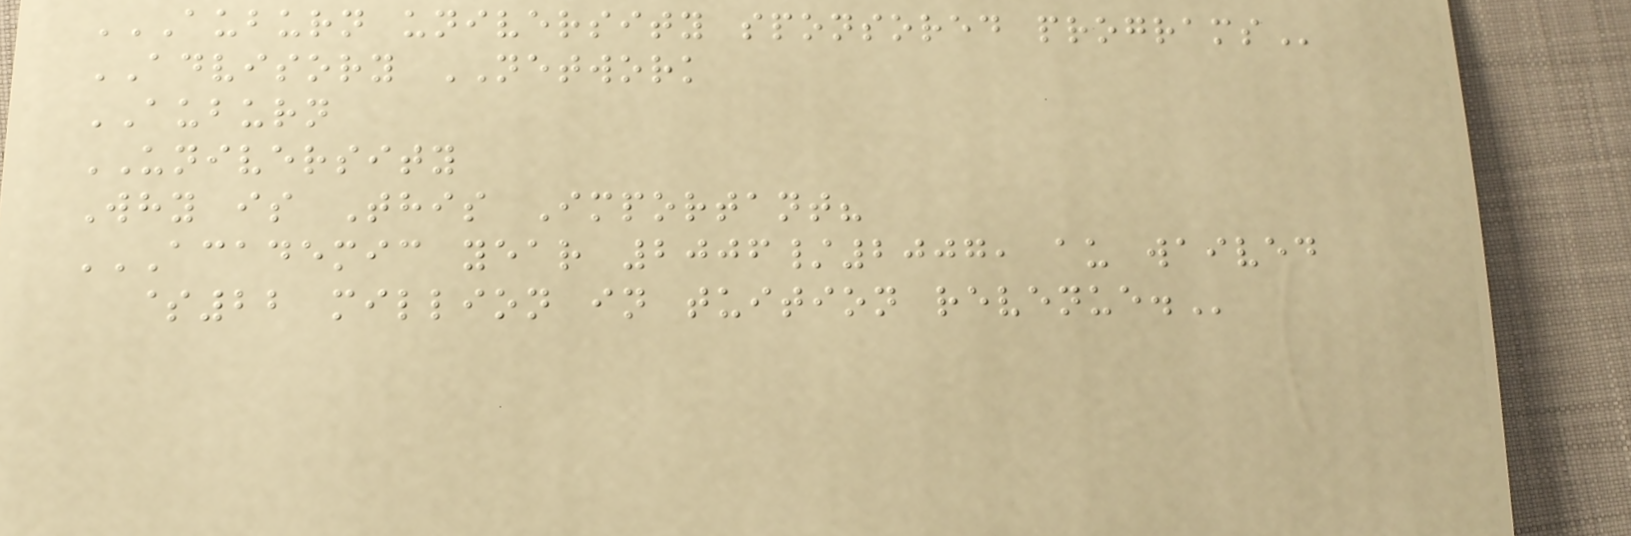AUBURN UNIVERSITY SPONSORED PROGRAMS
ADVISORY NETWORK
AUBURN
UNIVERSITY
Why is This Important?
ACADEMIC YEAR 2006/2007, AU WAIVED
$22 MILLION IN TUITION REVENUE.
